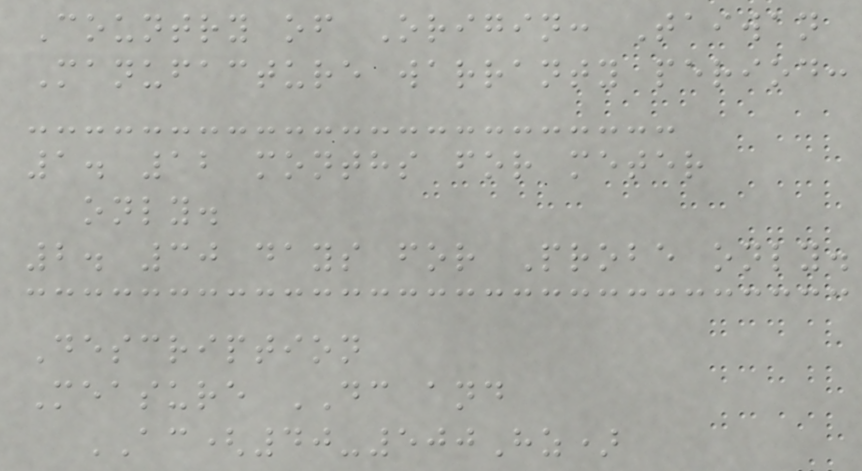Country of Origin: Taiwan
Manufacture warranty period:
1. 12 months for meter
only.
2. 30 days for Probe only.
Description
Measure DC and
AC(40-500Hz)
